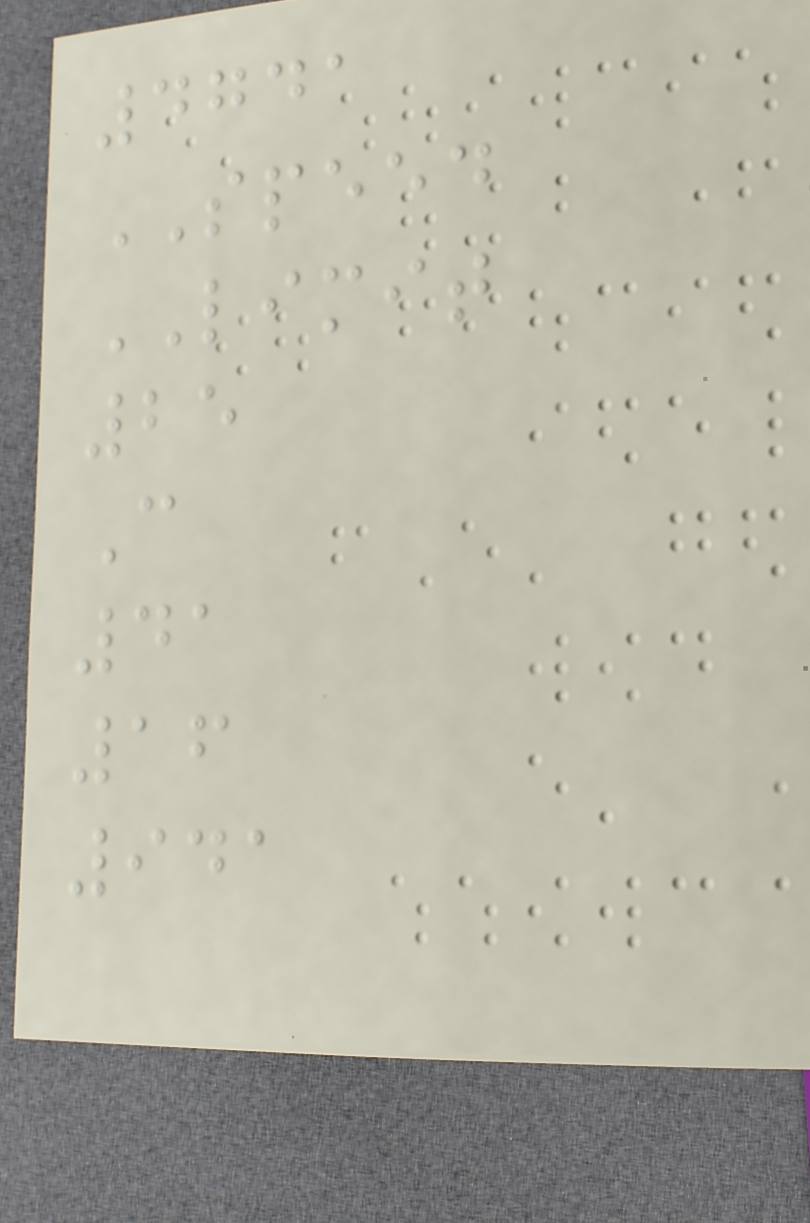4741
SPEED
LIMIT
25
C
41
16
941
